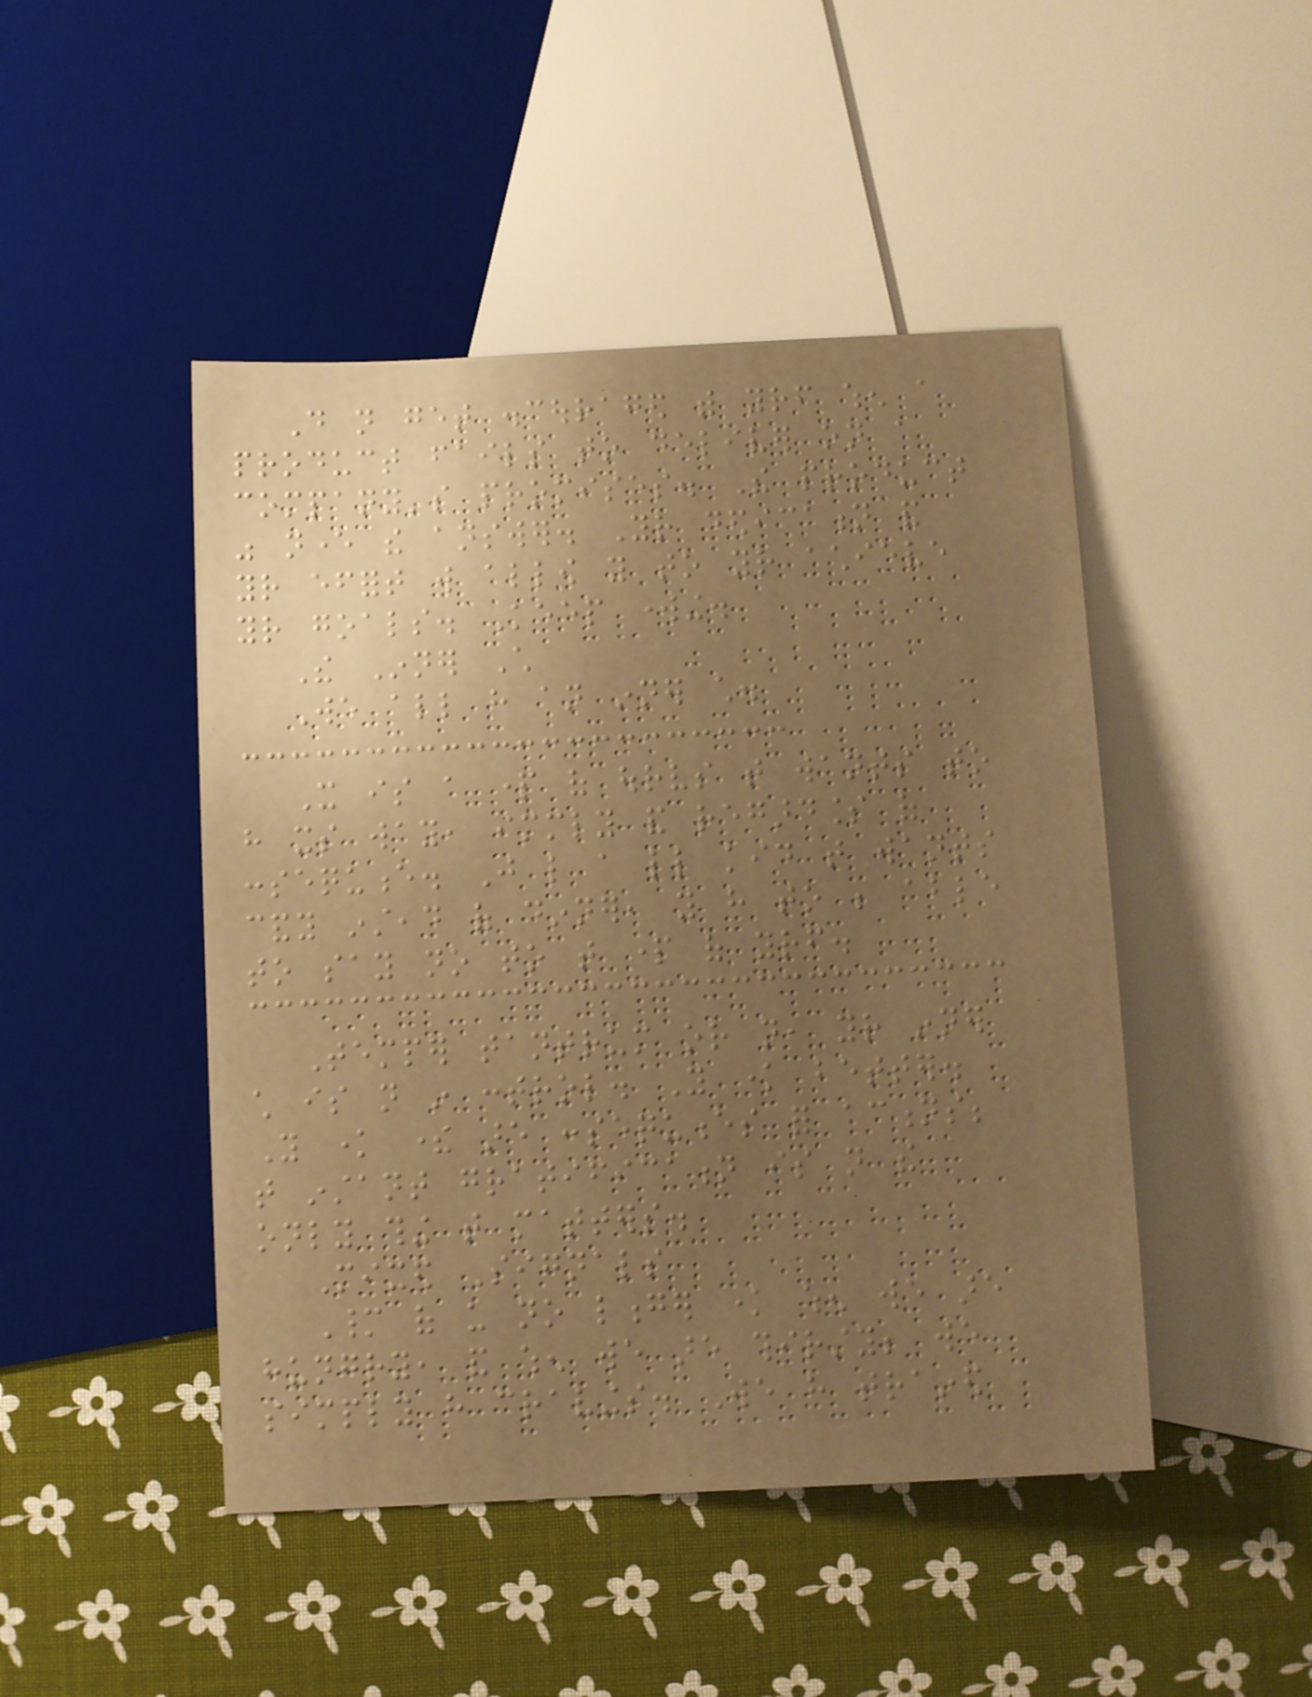Do not get discouraged with yourself when a
product fails to deliver on a
company's promises. The product
was never the answer. Your dedication and
your effort will allow you to your achieve
your goals. Keep working.
The Inner Child
We all have an inner child.
It is a part of ourselves that wants to
have its way, immediately and regardless of
consequence. Just like a little kid that wants
candy instead of dinner, you have to be able
to say no to that part of yourself.
Temper tantrum or not, your inner
child is not in control. You know better.
You know there are consequences for actions;
that instant gratification is not the
only thing that matters.
Mixed Signals
Many of us no longer know when we are
hungry, and when we are thirsty; we
simply have cravings. We have trained
